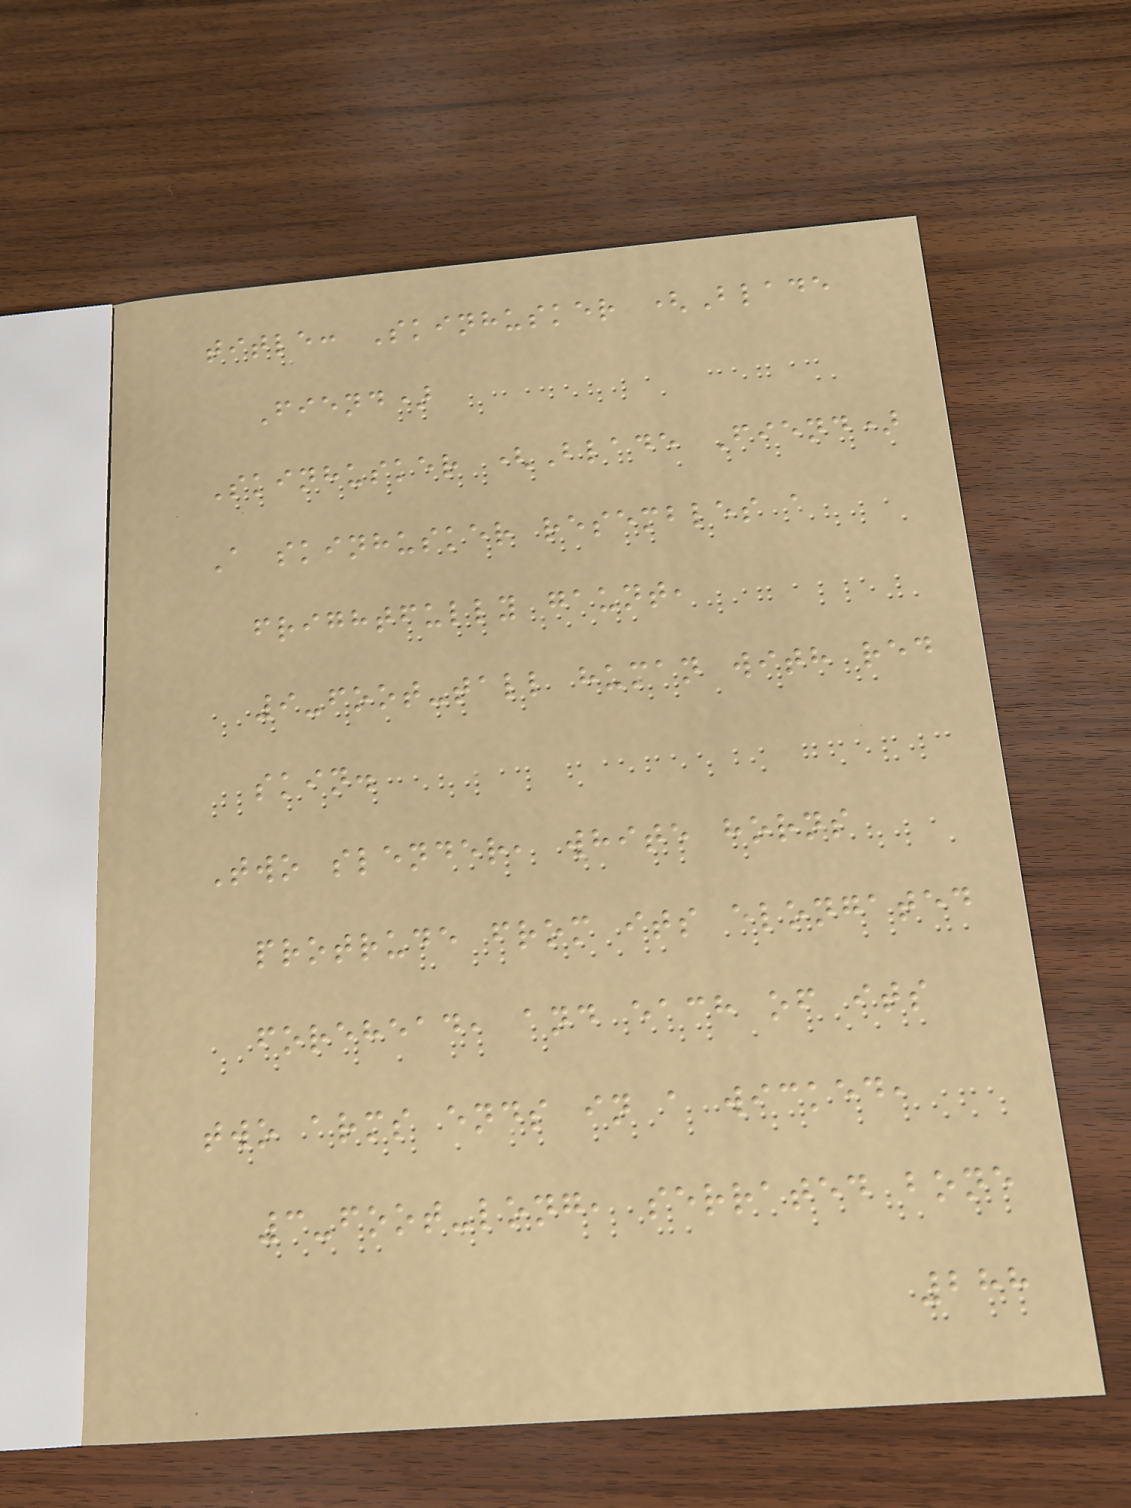title: Skinhusker (Blade
Fiend)
Skinhusker (Blade Fiend)
A skinhusker resembles a
frightfully gaunt,
9-foot-tall human with red
skin.
Two slender, white horns
protrude from its elongated
forehead, and each of its
two arms ends in a wicked,
3-foot-long, serrated bone
288
